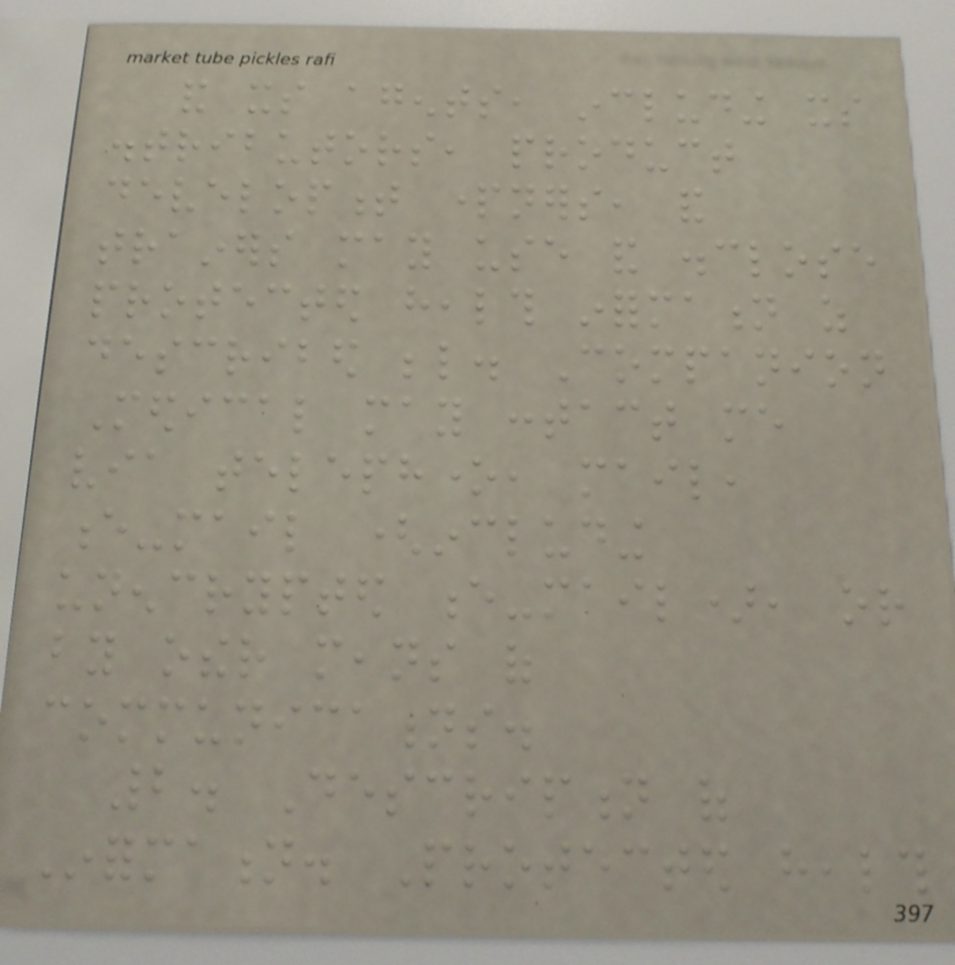and its agents, including its
distributors, product
development partners, and
trainers may use and disclose
protected health information as
described below. Companion
Medical may contact me
via telephone, mail,
e-mail (including
unencrypted e-mail), or
by other means of
communications.
2. Description of
Information. Protected health
